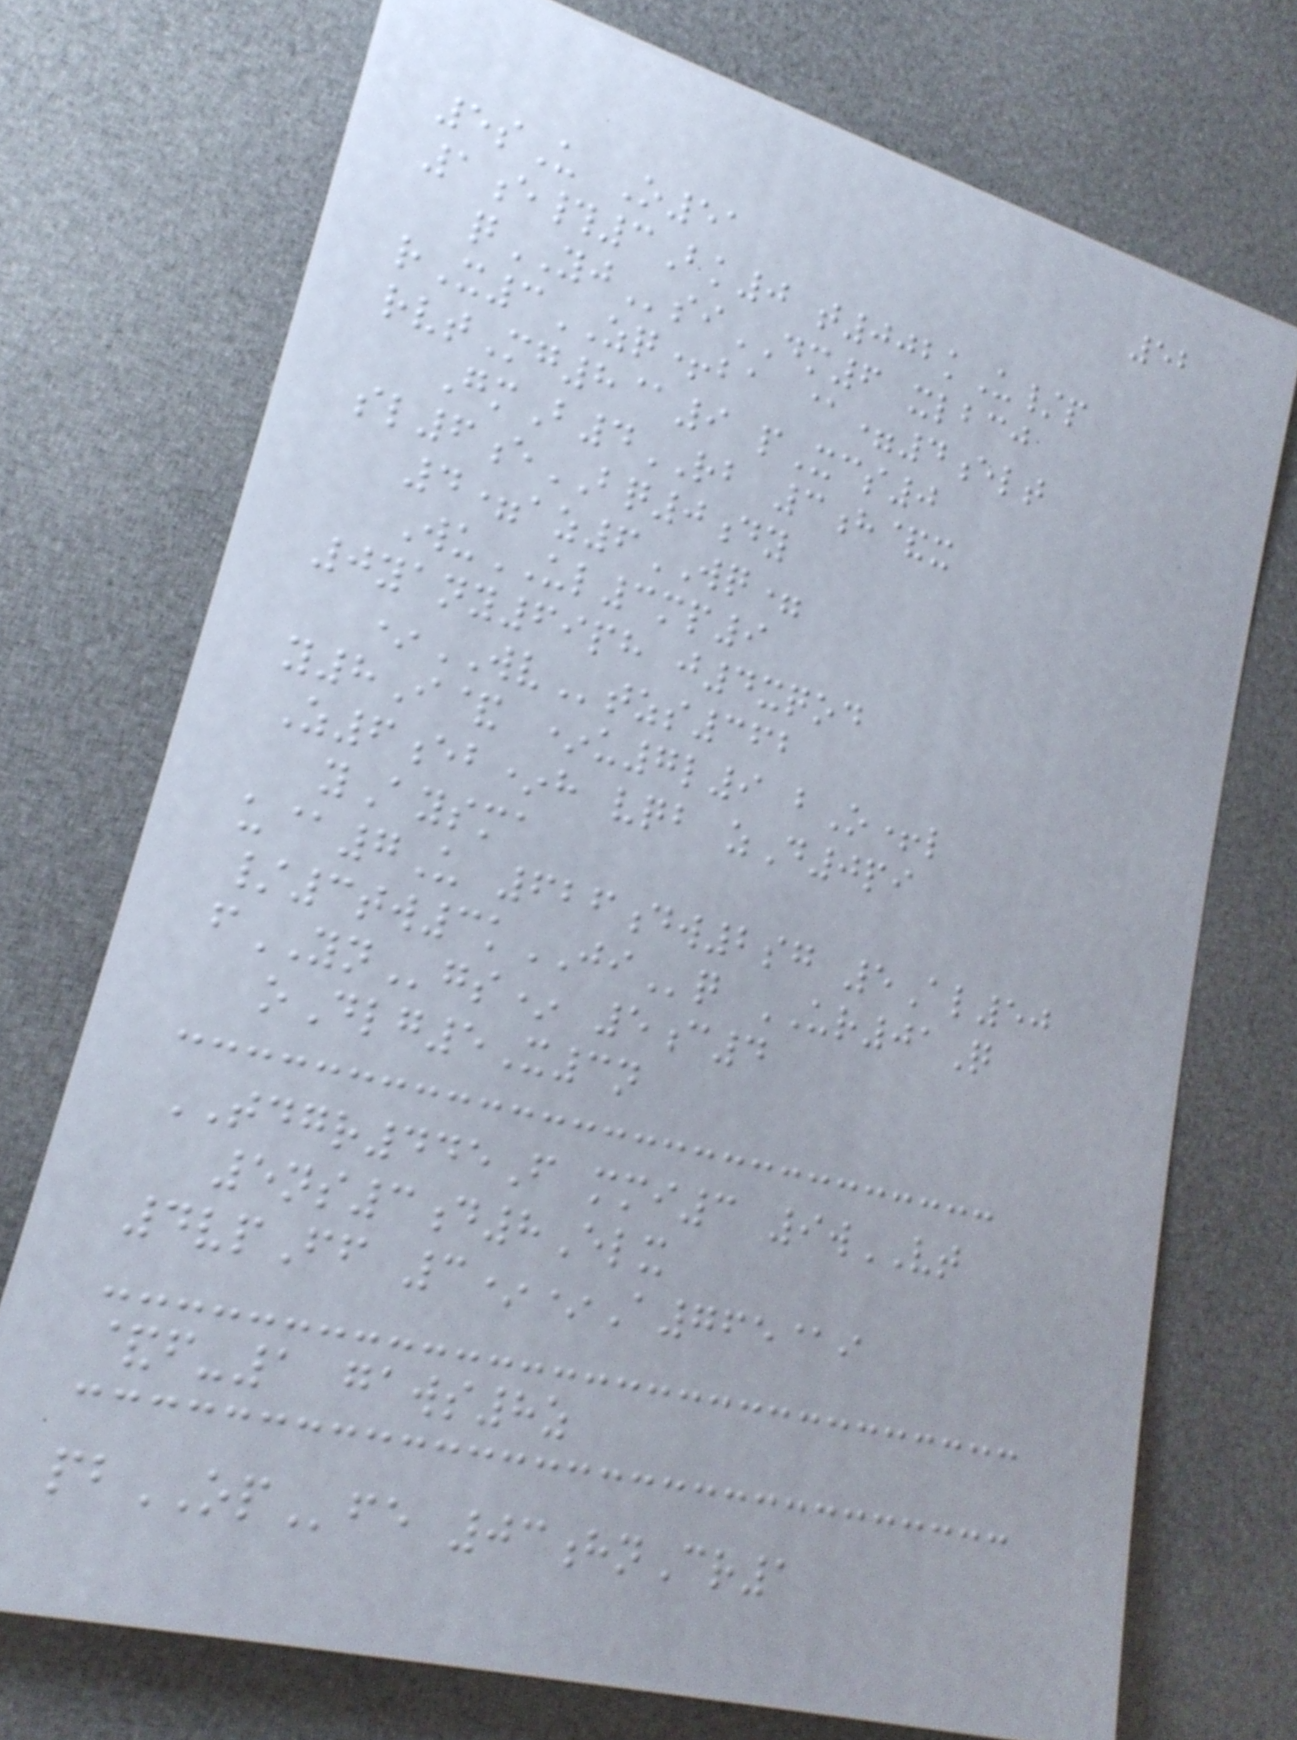52
5sU O51
1e#3Bk0 t002kU/p
qYJsiDM6 xlbcj
rX3ZQ+ba @=4elt
rvtMg8@9 pXcs0
GmB4RB 3h&x
sl6eBQ0dy
4=az6WQ=
WuUL3mp9
0yany69ph j4xqod
*WVtzs362
y8I& *u7l9 bO+l
Z6eb*h vqb zD0pi
yAysma
u@7U 626dw2sg 5Al50
/3tw3kJIq UR01Q
fYNgs* 5c4
oDlg5X3n
TDGR445F mmi3 9wVT
5ns3d8Elx
4vpFf 3**A765@i
&f-1 gaws8z
pbOPfe 03hnCr1
